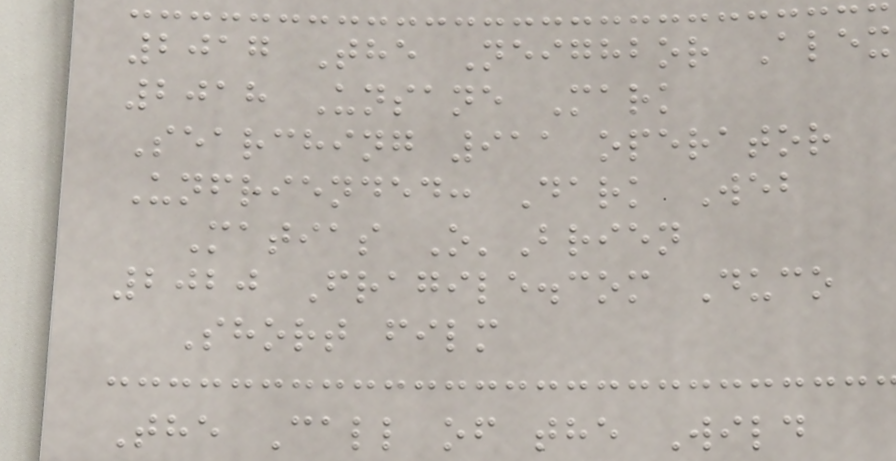2017 The Neighbor Alex
2018 Unsane Mark
Searching 911 operator
Unfriended: Dark Web
Matias O'Brien
2020 Fragile.com Duco
Short film
The Call of the Wild
